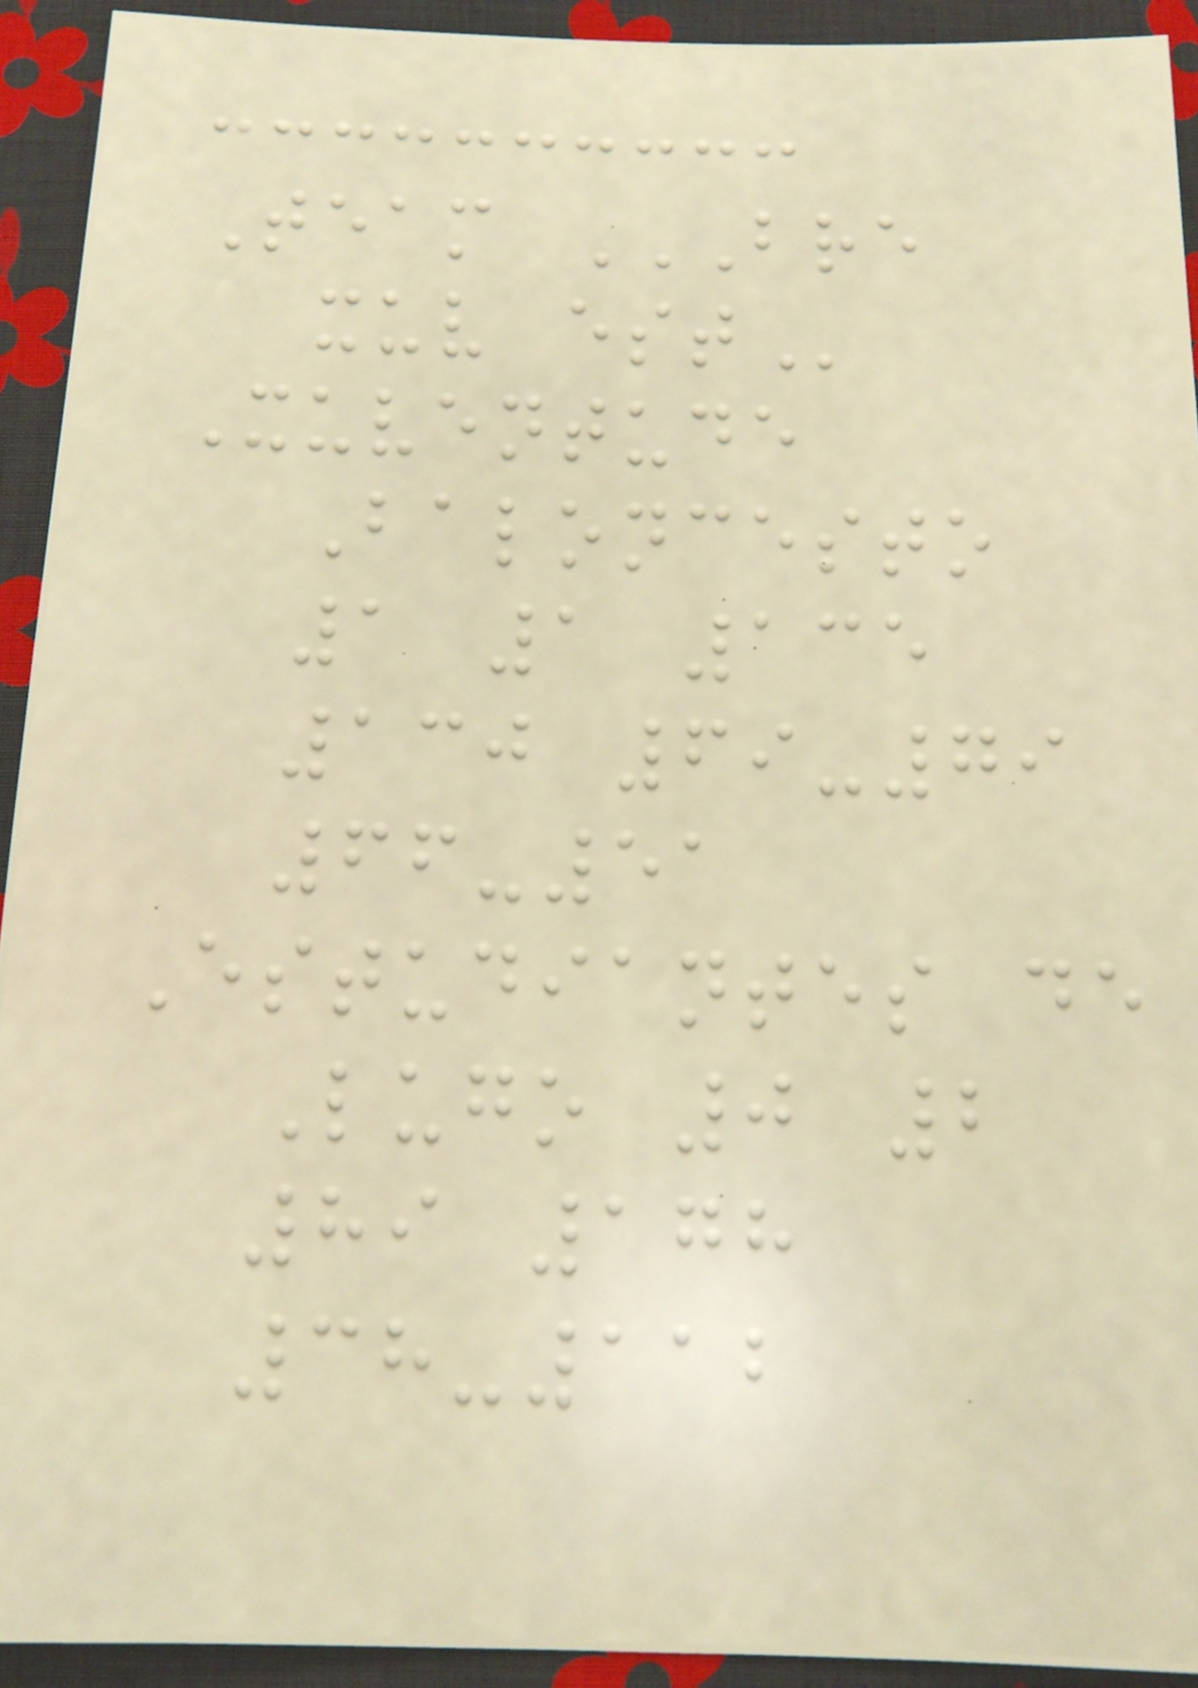Team BRE
XUV EST
Xuventude
Baloncesto
1 1 135
130 69-79
66-51
Estudiantes de
Lugo 0 2
89 178
38-112
